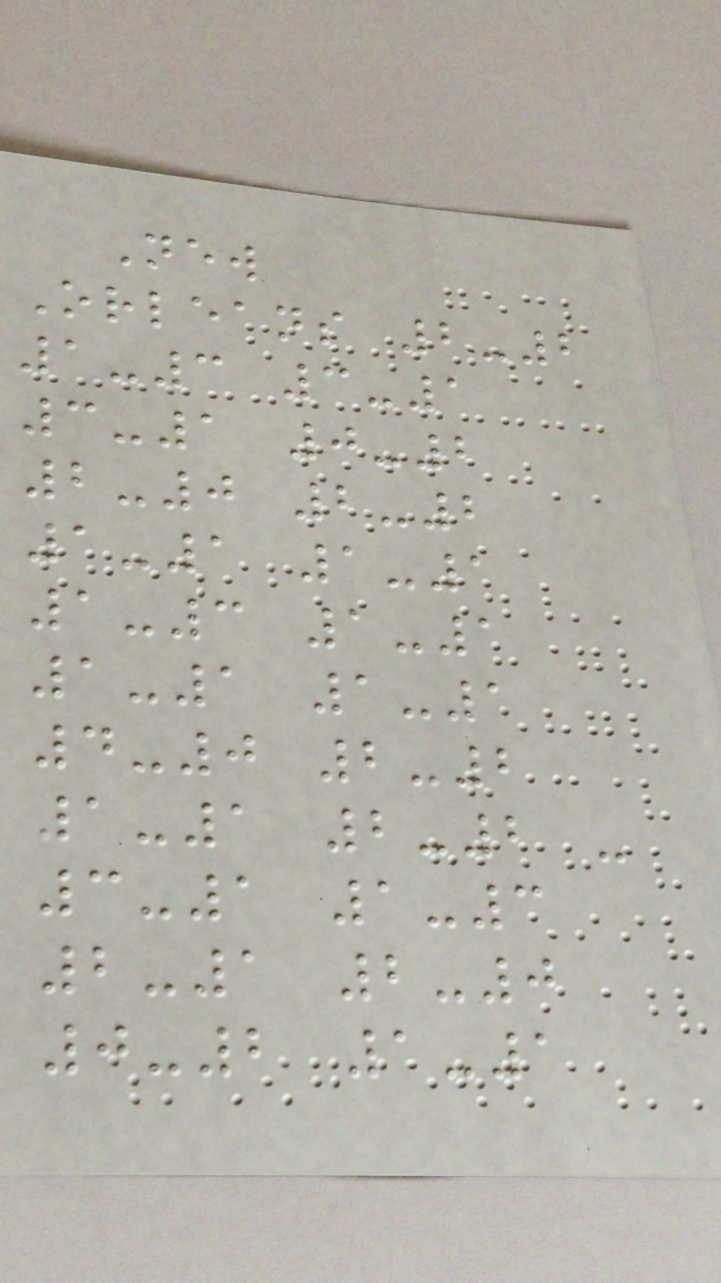New
Orleans 2-2
1-3 3-1
3-1 0-2
2-0 2-2
1-1 1-1
1-3 1-1
1-1 1-1
4-0 2-2
1-1 2-2 -
3-1 1-3
2-1 2-0
0-2 1-1
